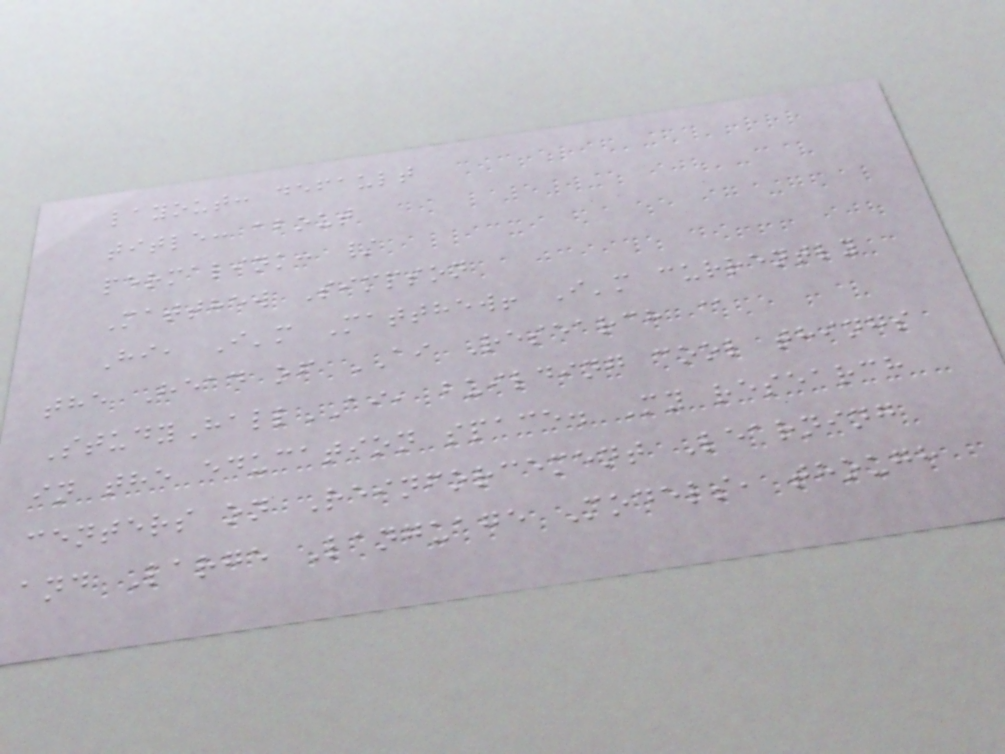layout: default
title: about
permalink: /
Matthew Simpson
Hi, I'm Matthew! I'm currently
the Head of AI Research @
StudyHallAI, building cool things
in the education space. My research
centers on Reinforcement Learning
and Large Language Models, though
